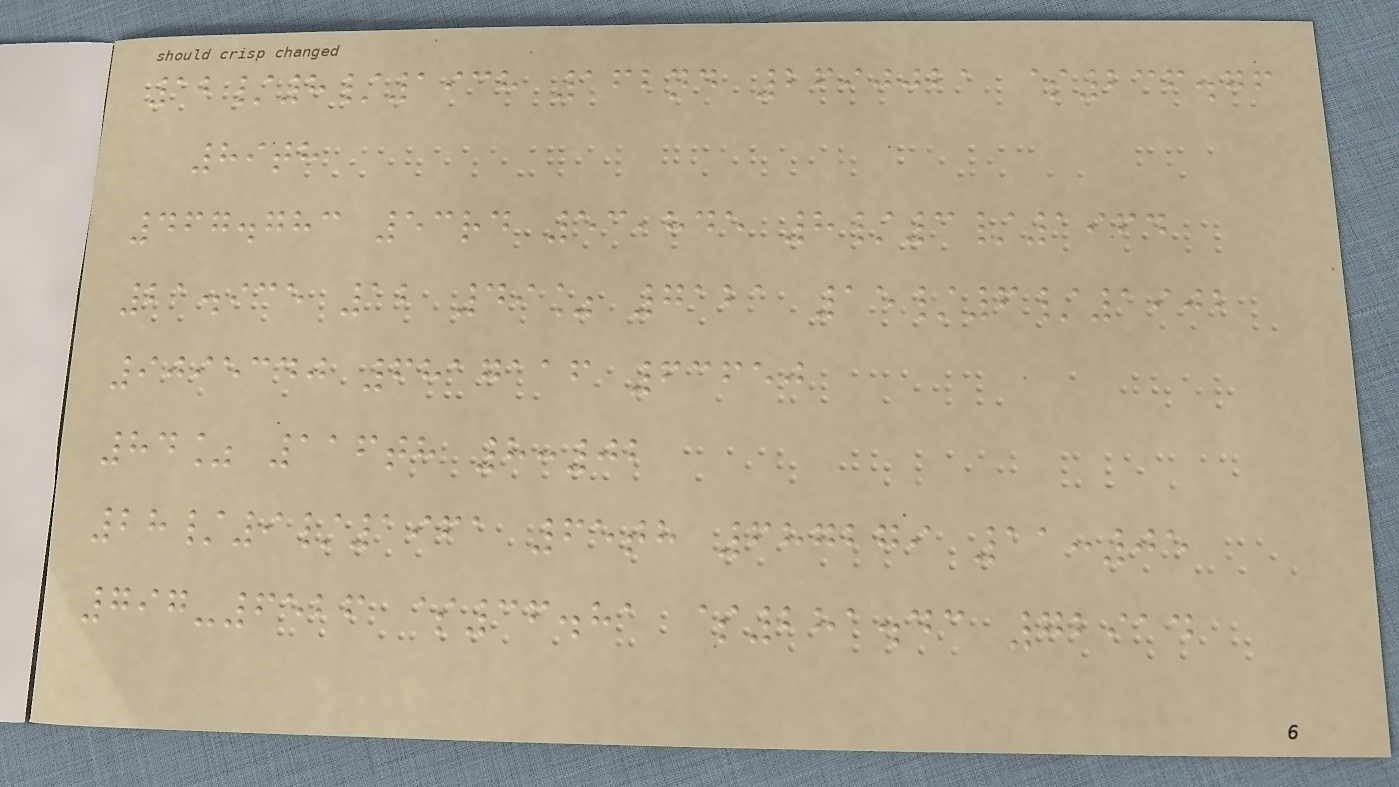12/8/1938 162nd 2690021 $236.76
89th
467.783 53rd 53,845 8/3/1964
21.935 12 49% 7121 15/6/1902
9095340 6817116 63650
84% 116th 8:02
28/9/1961 65th 687279 11:05
797-6526 $36.81 $281.43 72914
